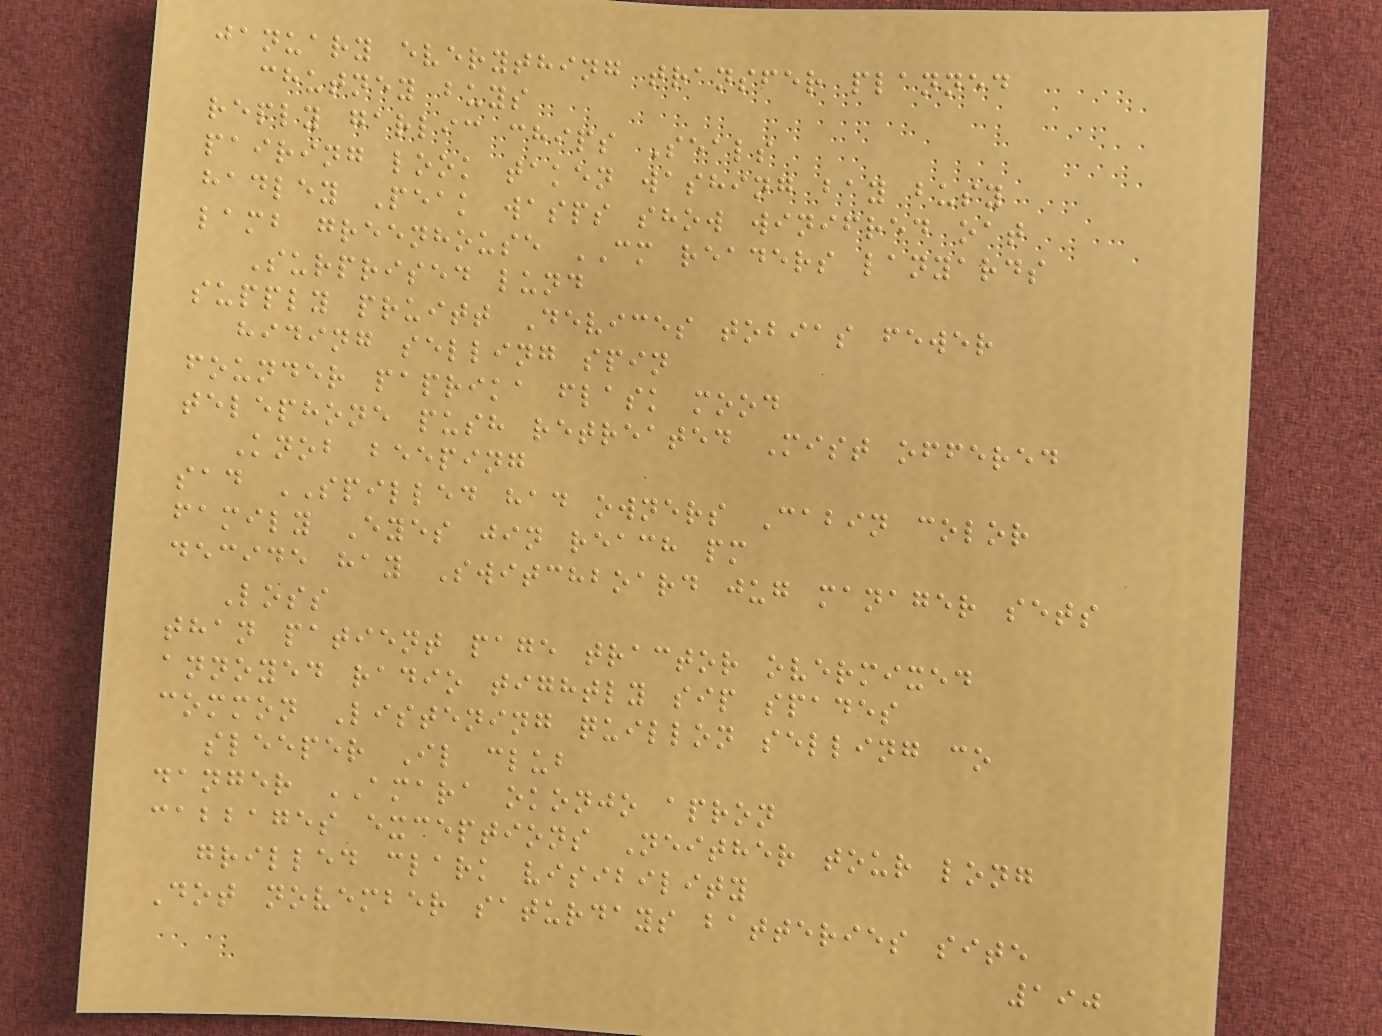january everything transfer planned
chutney buys
reply garlic chips Seals
pairing look taken washing bay busy
hadley Peak wasps show winifred oat
lamb greenhouse CM readers lanyards
Surprised lund
supply pruitt Devices tobias fewer
hiding selling spin
founder paprika flask mood
telephone push retreated Mist offered
Knob beeping
sad SPILLED had owners Cabin color
family Eyes jin reach pm
decide hay Switchboard jug manager sets
Loss
than patient page tractor overmixed
annoyed radio tightly sip spades
common Listening quillon selling co
sleeper Il club
danger AMARA okonjo apron
cabbages exceptions Neither tour long
grilled clark visibility
Dot november saturdays batteries site
190
